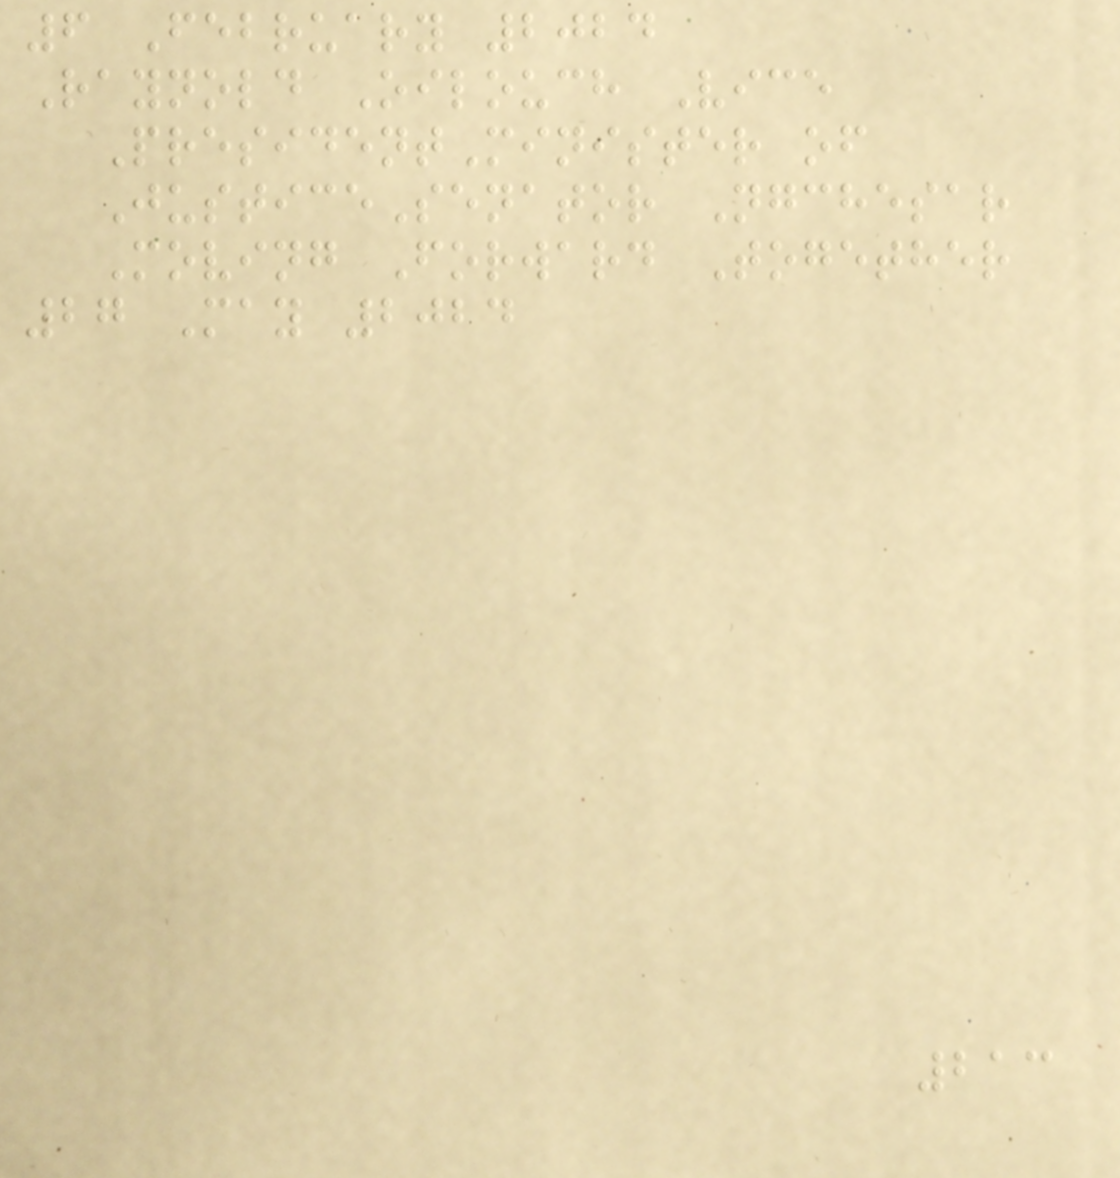6 February 2024
Raynold Oilouch Vice
PresidentMinister of
JusticeSenator Ngchesar
Moving Forward Together
27 May 2024
213
